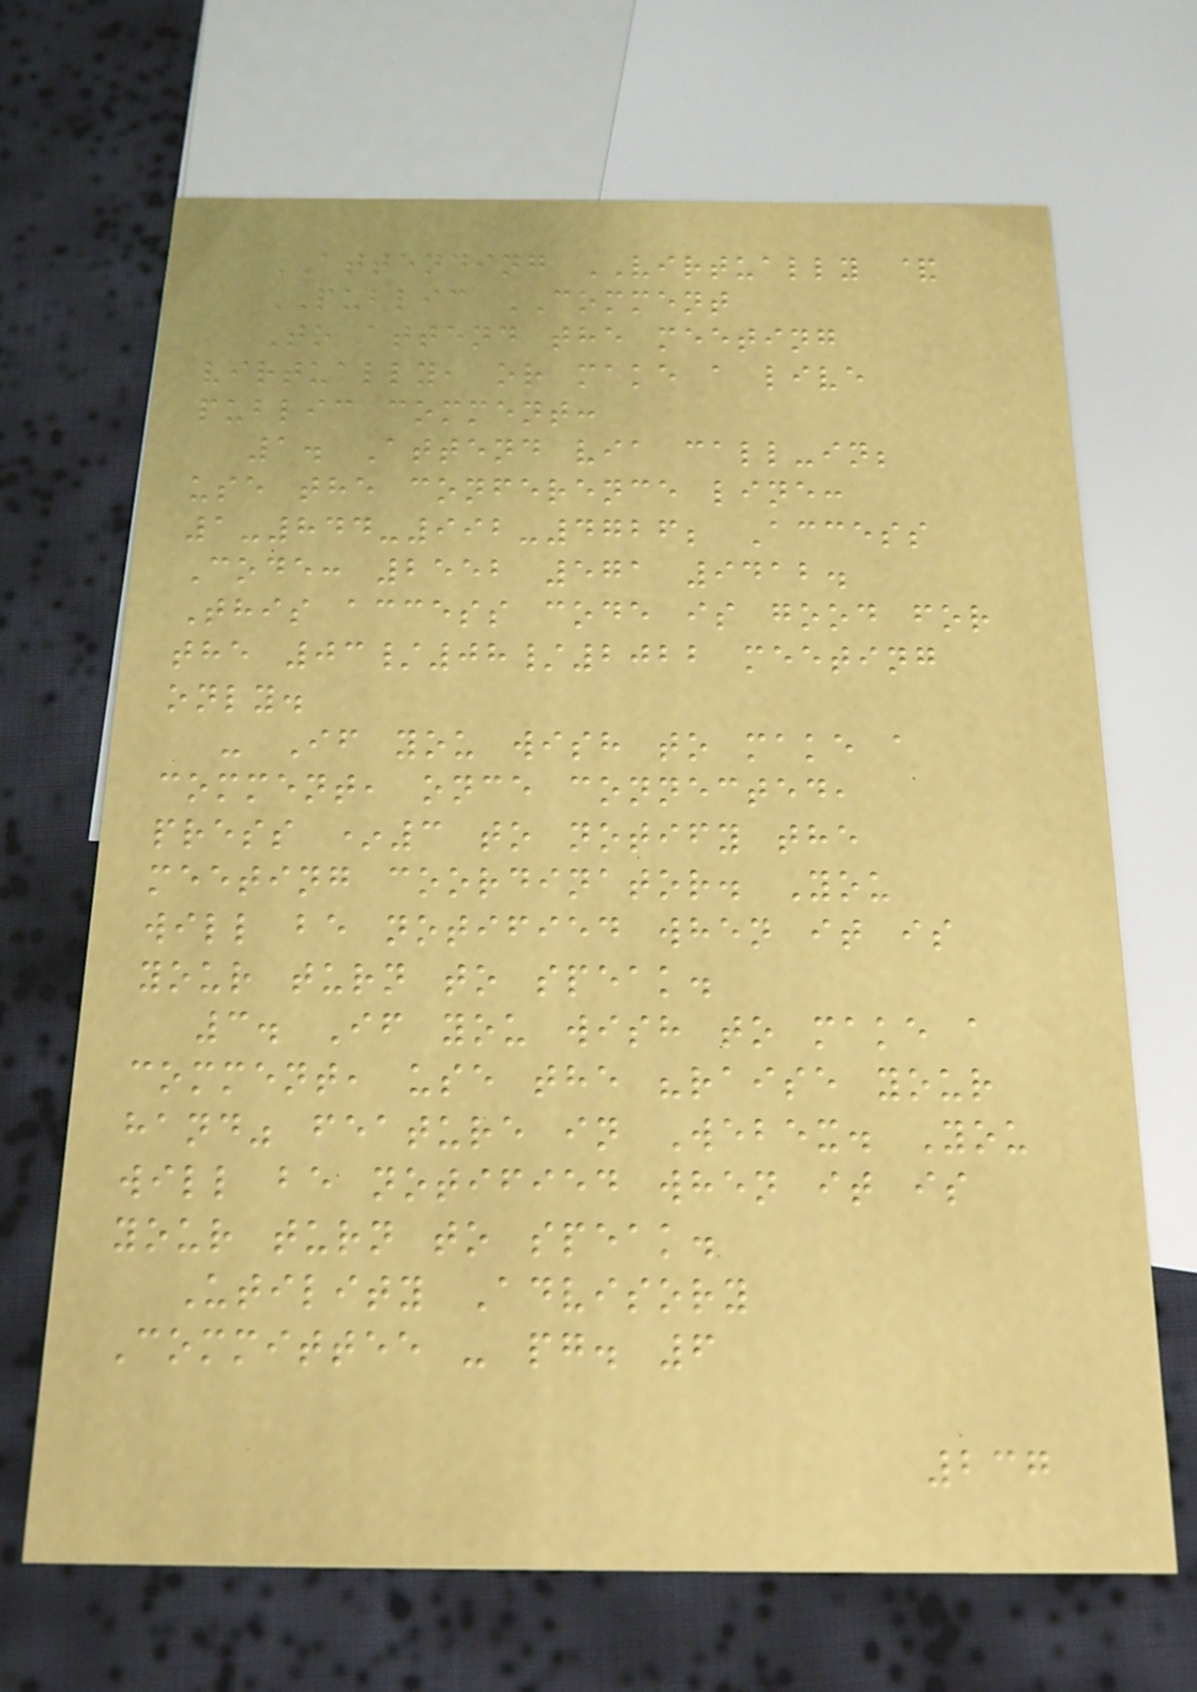ATTENDING VIRTUALLY &
PUBLIC COMMENT
To attend the meeting
virtually, or make a live
public comment:
1. Attend via call-in;
use the conference line:
1-844-992-4726; Access
Code: 2552 571 9412.
This access code is good for
the 03/08/2022 meeting
only.
- If you wish to make a
comment, once connected,
press *3 to notify the
meeting coordinator. You
will be notified when it is
your turn to speak.
3. If you wish to make a
comment, use the "raise your
hand" feature in Webex. You
will be notified when it is
your turn to speak.
Utility Advisory
Committee - pg. 6
237
